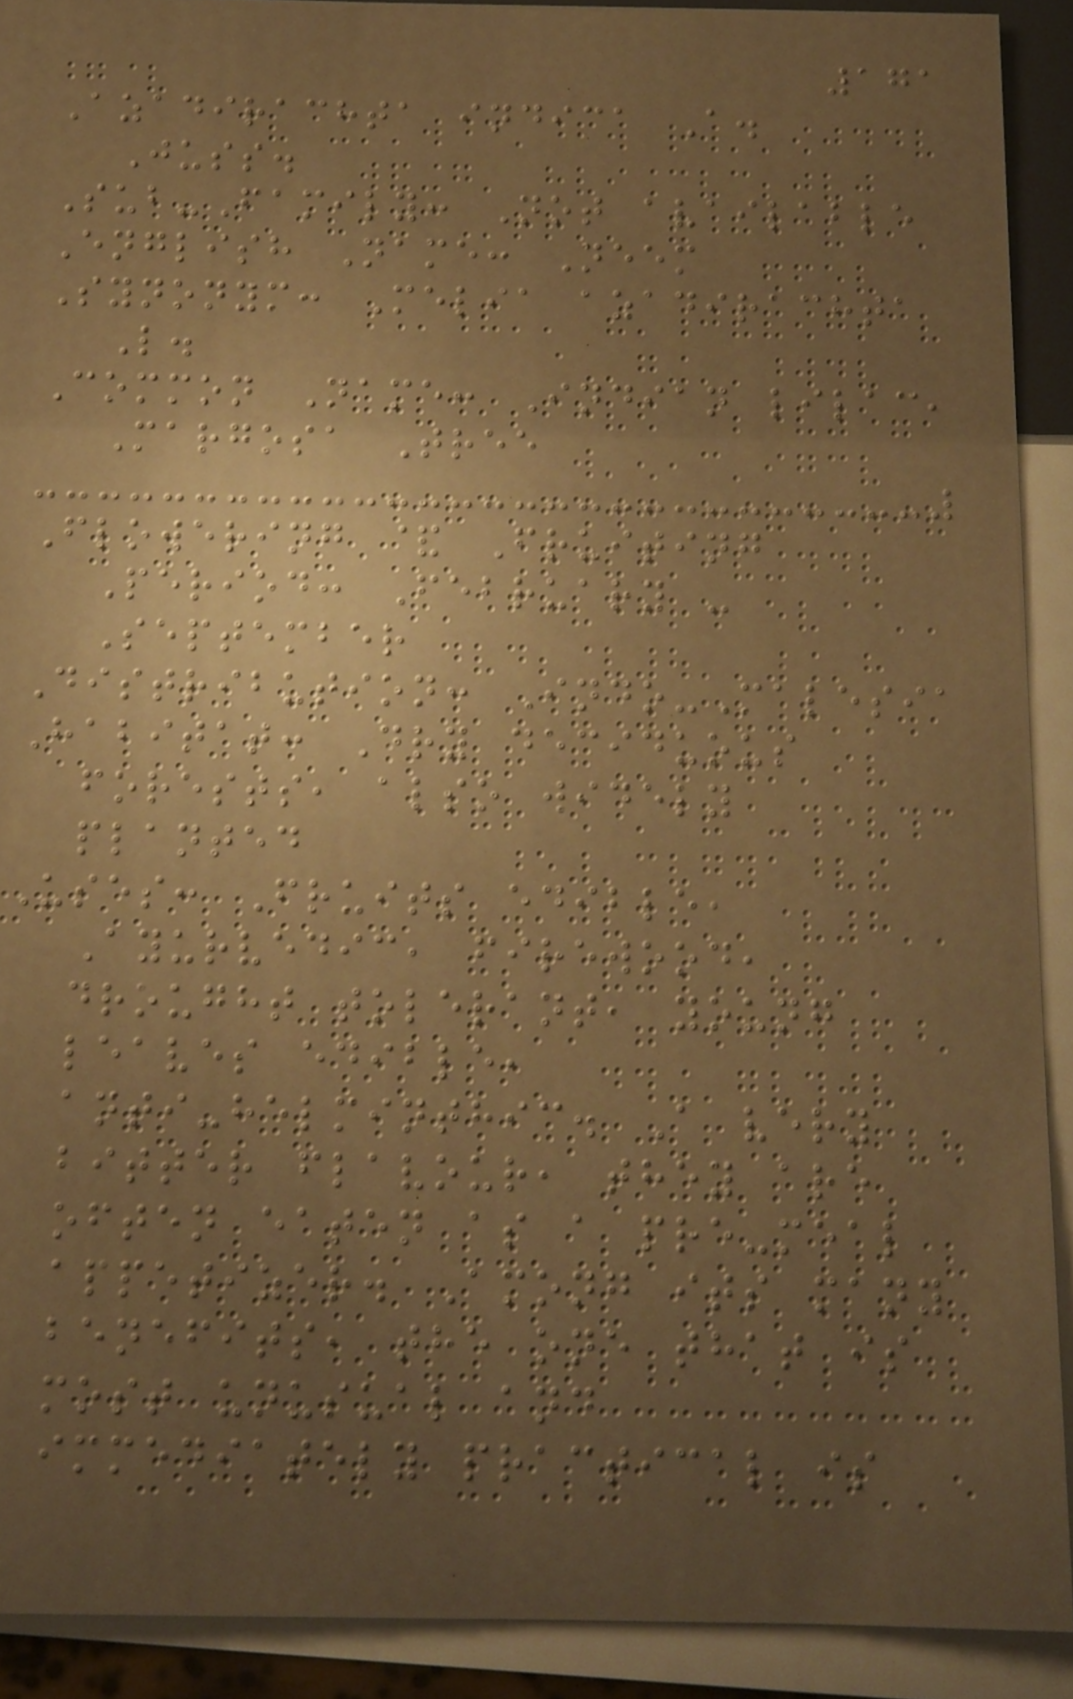171
Azadirachta indica A.
Juss.
Sub-Family: Not available
English Name: Neem
Synonym: Melia azadirachta
L.
Common Name: Indian lilac,
Margosa Tree
Flowering & Fruiting
Period: February -
September
Distribution: Indo-Malesia
Habitat: Dry deciduous
forests, also widely
planted
Uses: Fruits edible,
Ayurvedic, firewood,
drought tolerant, young
leaves edible,
anti-helminthic. A very
bitter flavour, they are
often eaten as a pre-meal
appetizer. Among its many
benefits, the one that is
most unusual and
immediately practical is
